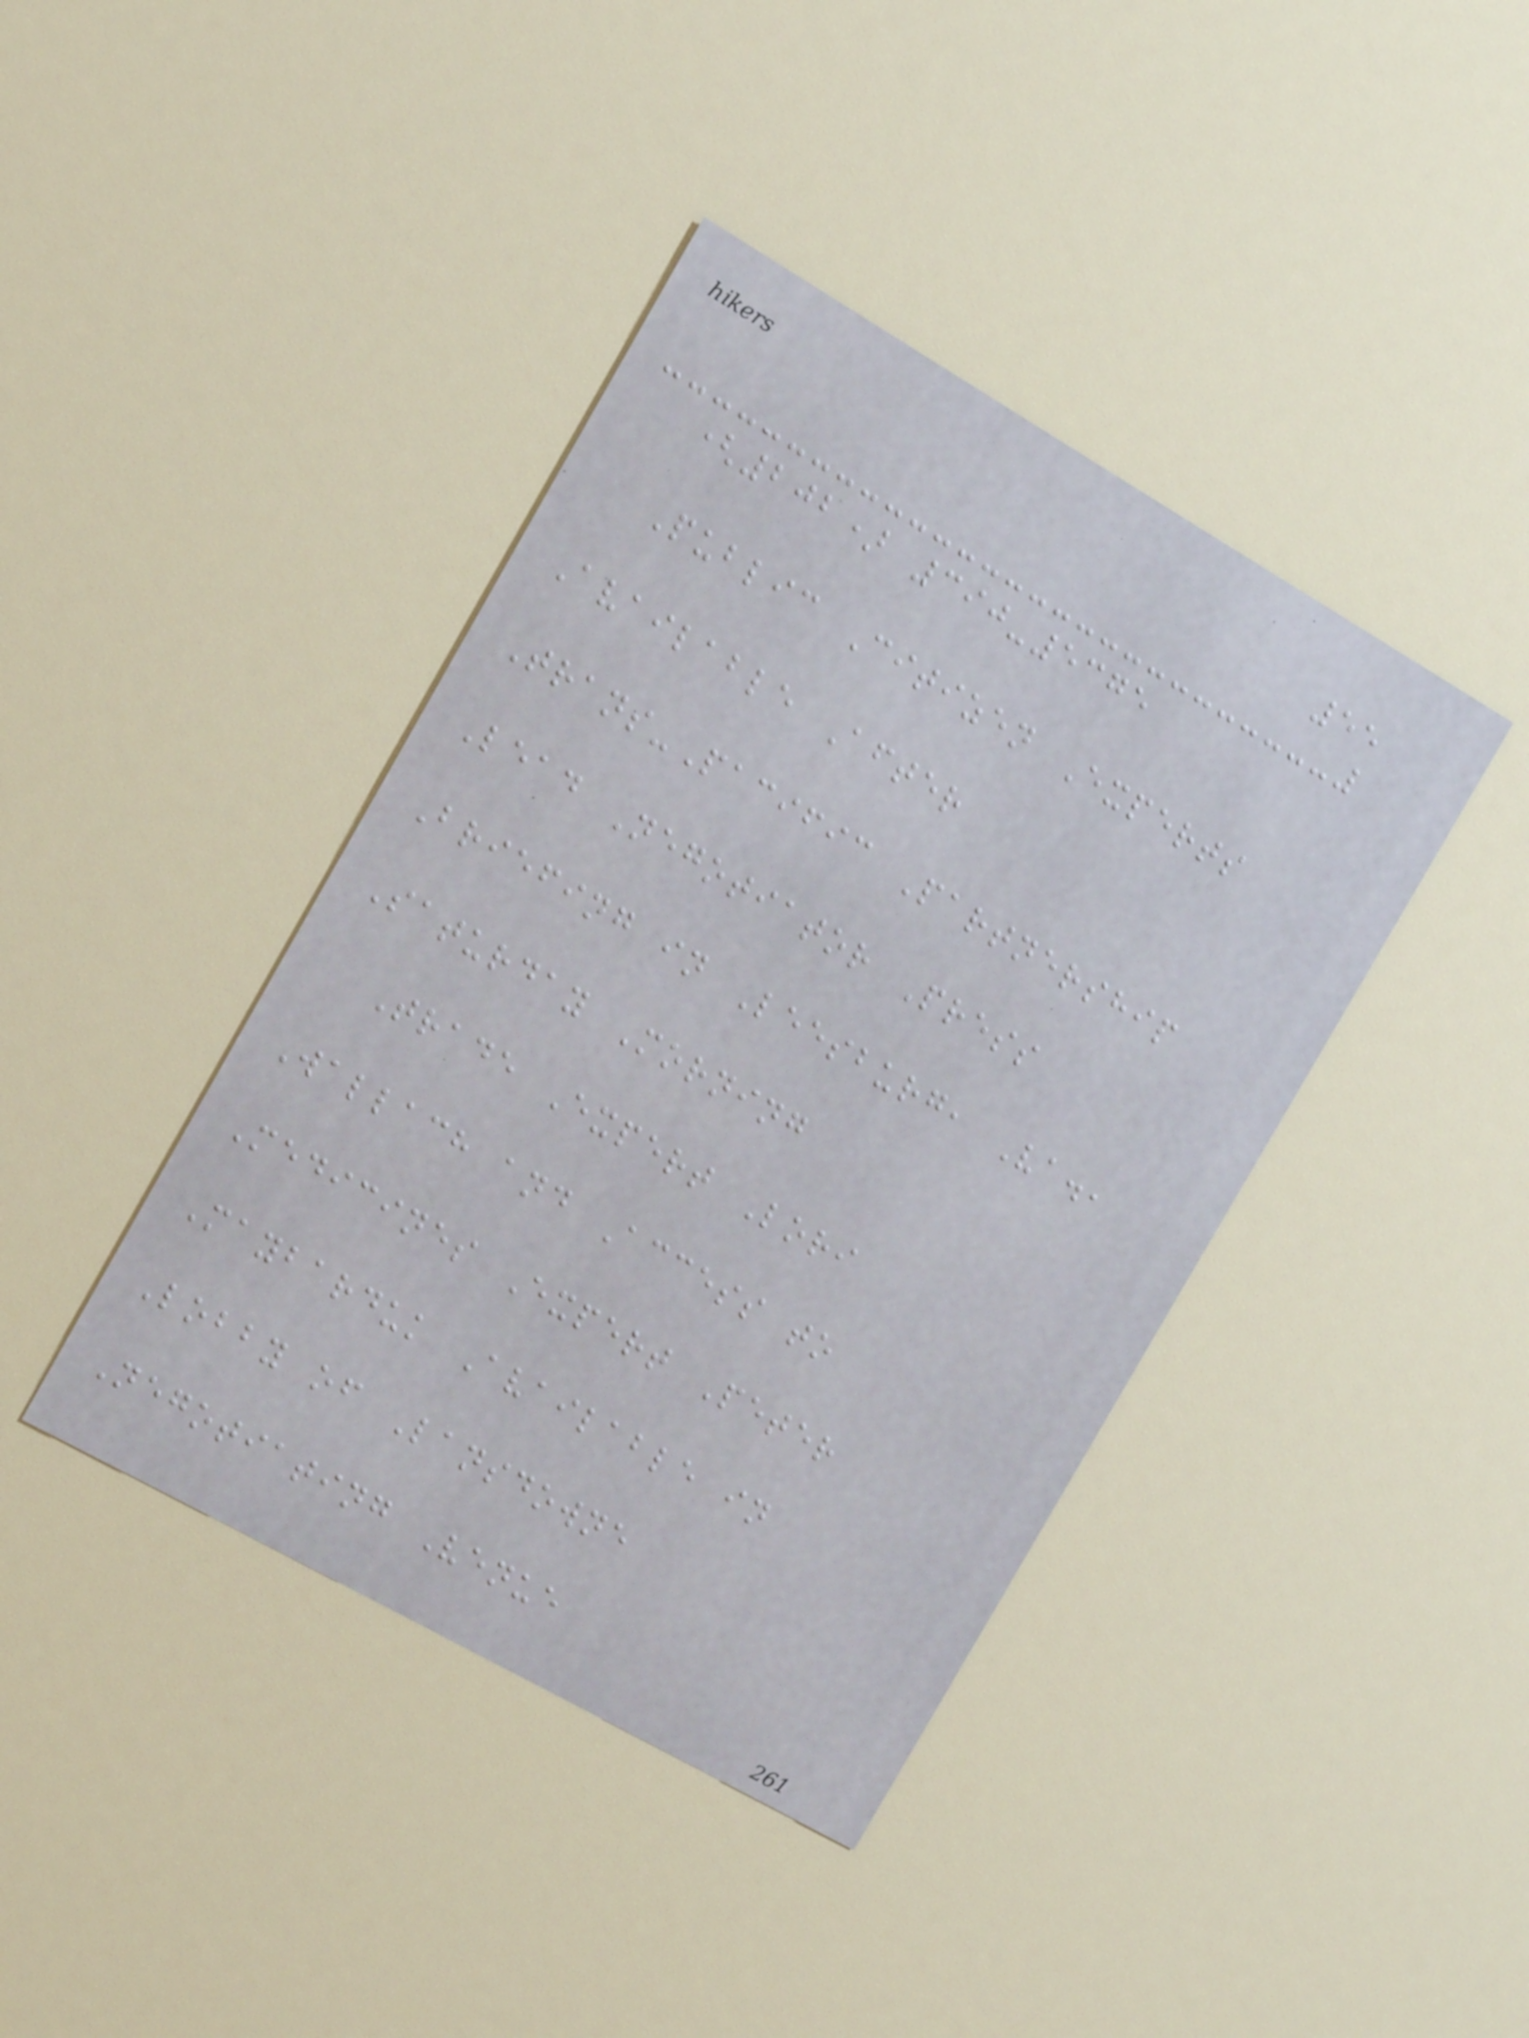55
(202) 390-5375
Public Citizen Experts
Available After
Trans-Pacific Partnership
Lead Negotiator Press
Briefing in Leesburg, Va.,
Saturday Morning
Trade Expert Lori
Wallach and Access to
Medicines Expert Peter
Maybarduk Available in
Lobby of Lansdowne
Negotiating Venue
